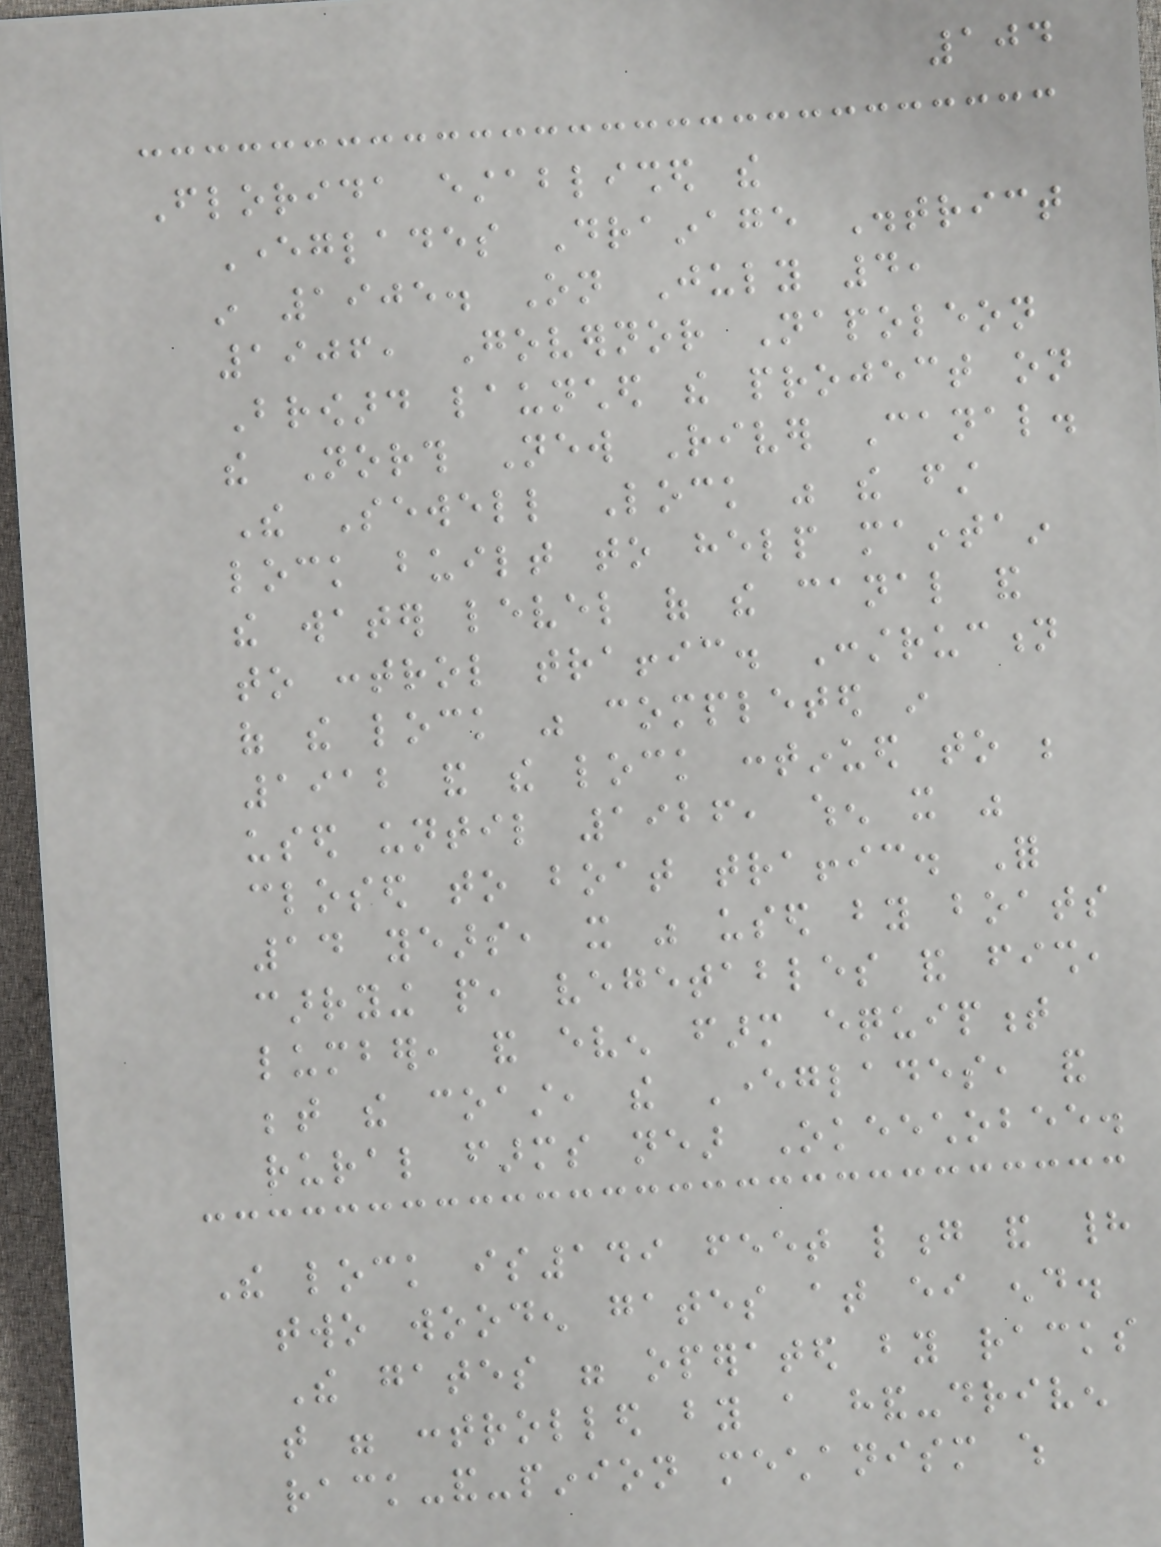104
Florida established the
Everglades Drainage District
in 1905. On July 4,
1906, Governor Napoleon
Broward launched the project on
the North New River Canal.
The Sewell Lock was the first
lock built to help maintain
the water level of the canal and
to control traffic. Construction
of the lock was completed in
1912 and the lock continued to be
used until 1926, when it was
closed to boat traffic. For
14 years, it was used by boats
carrying people, vegetables and fish,
lumber, and even farm equipment
between the coast, the Everglades, and
rural farms near Okeechobee.
The lock is149 feet long and had
two wooden gates at either end.
The gates were operated by racks
that were controlled by a hand-driven
rack-and-pinion mechanism which
